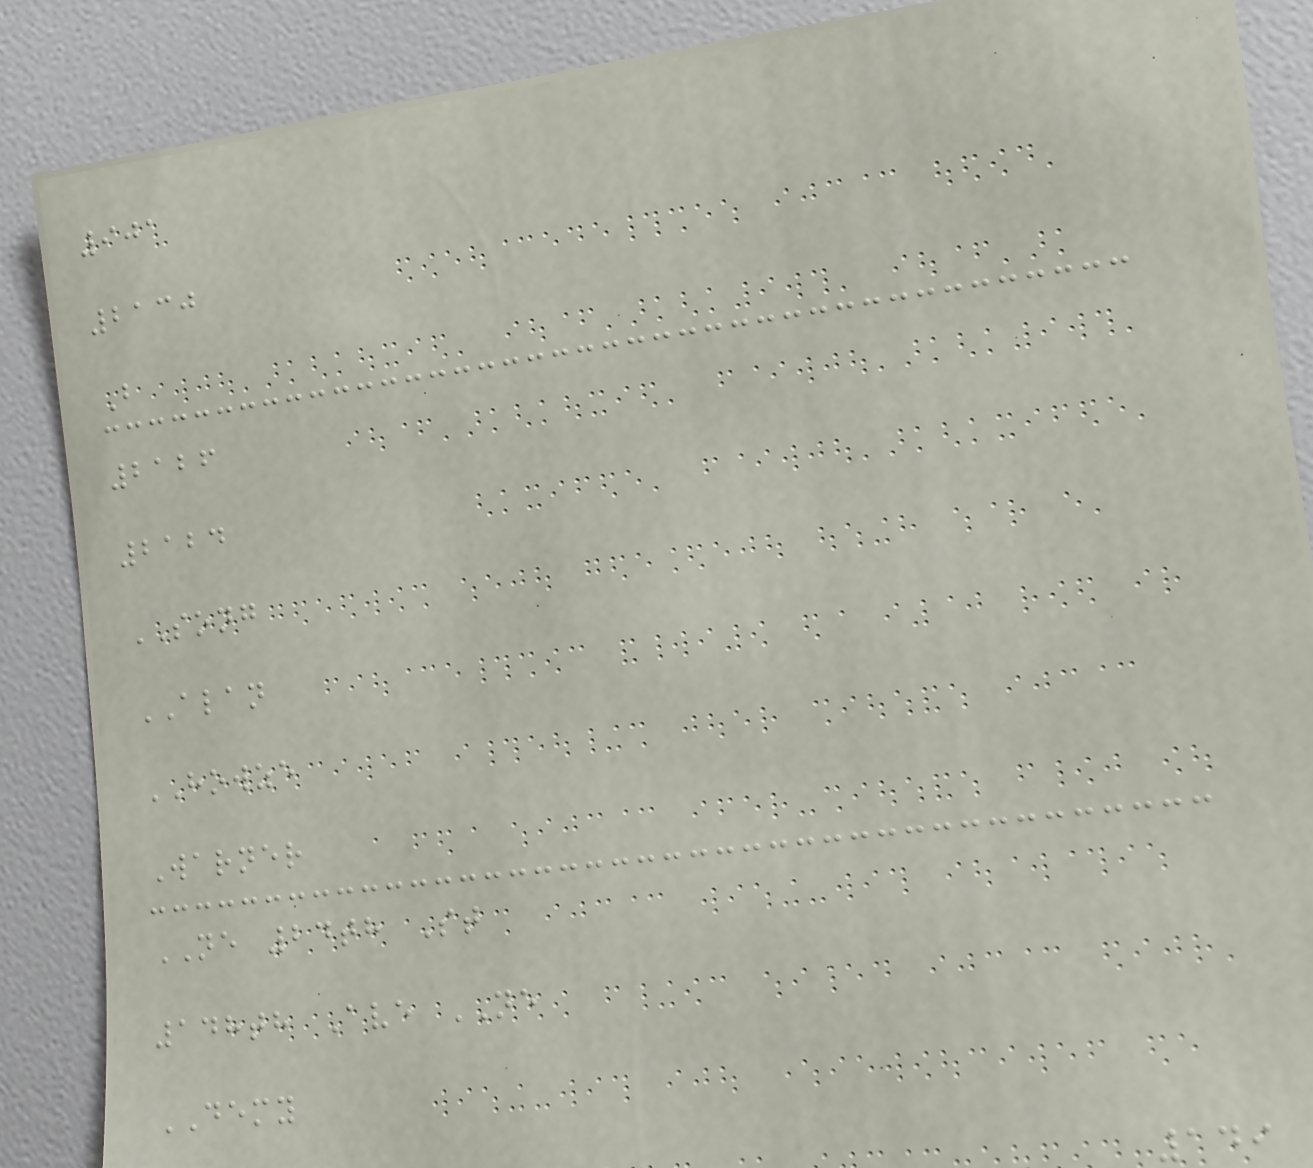901
2130
B
2126
2124
SONG
ALAN
HOWZE
Warner
NE 24th St
148th Ave NE
DEMY
149
